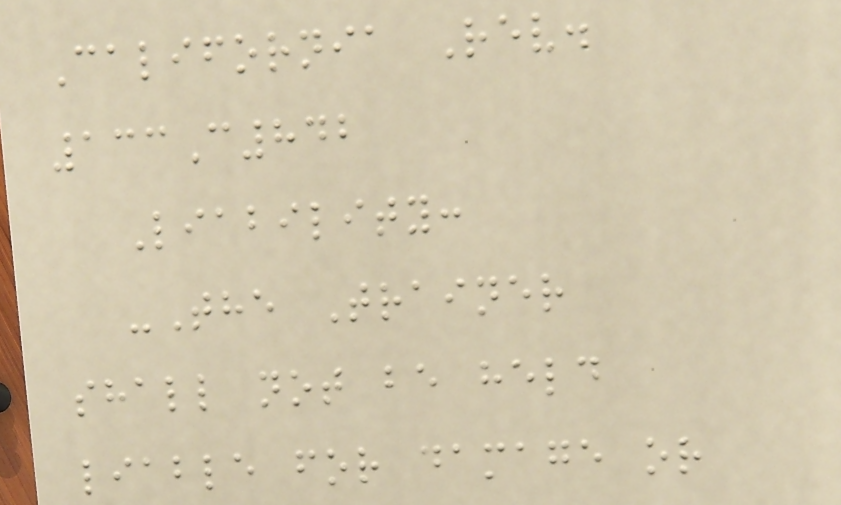California Rev.
133C842
Liability:
-The Trainer
shall not be held
liable for damage or
